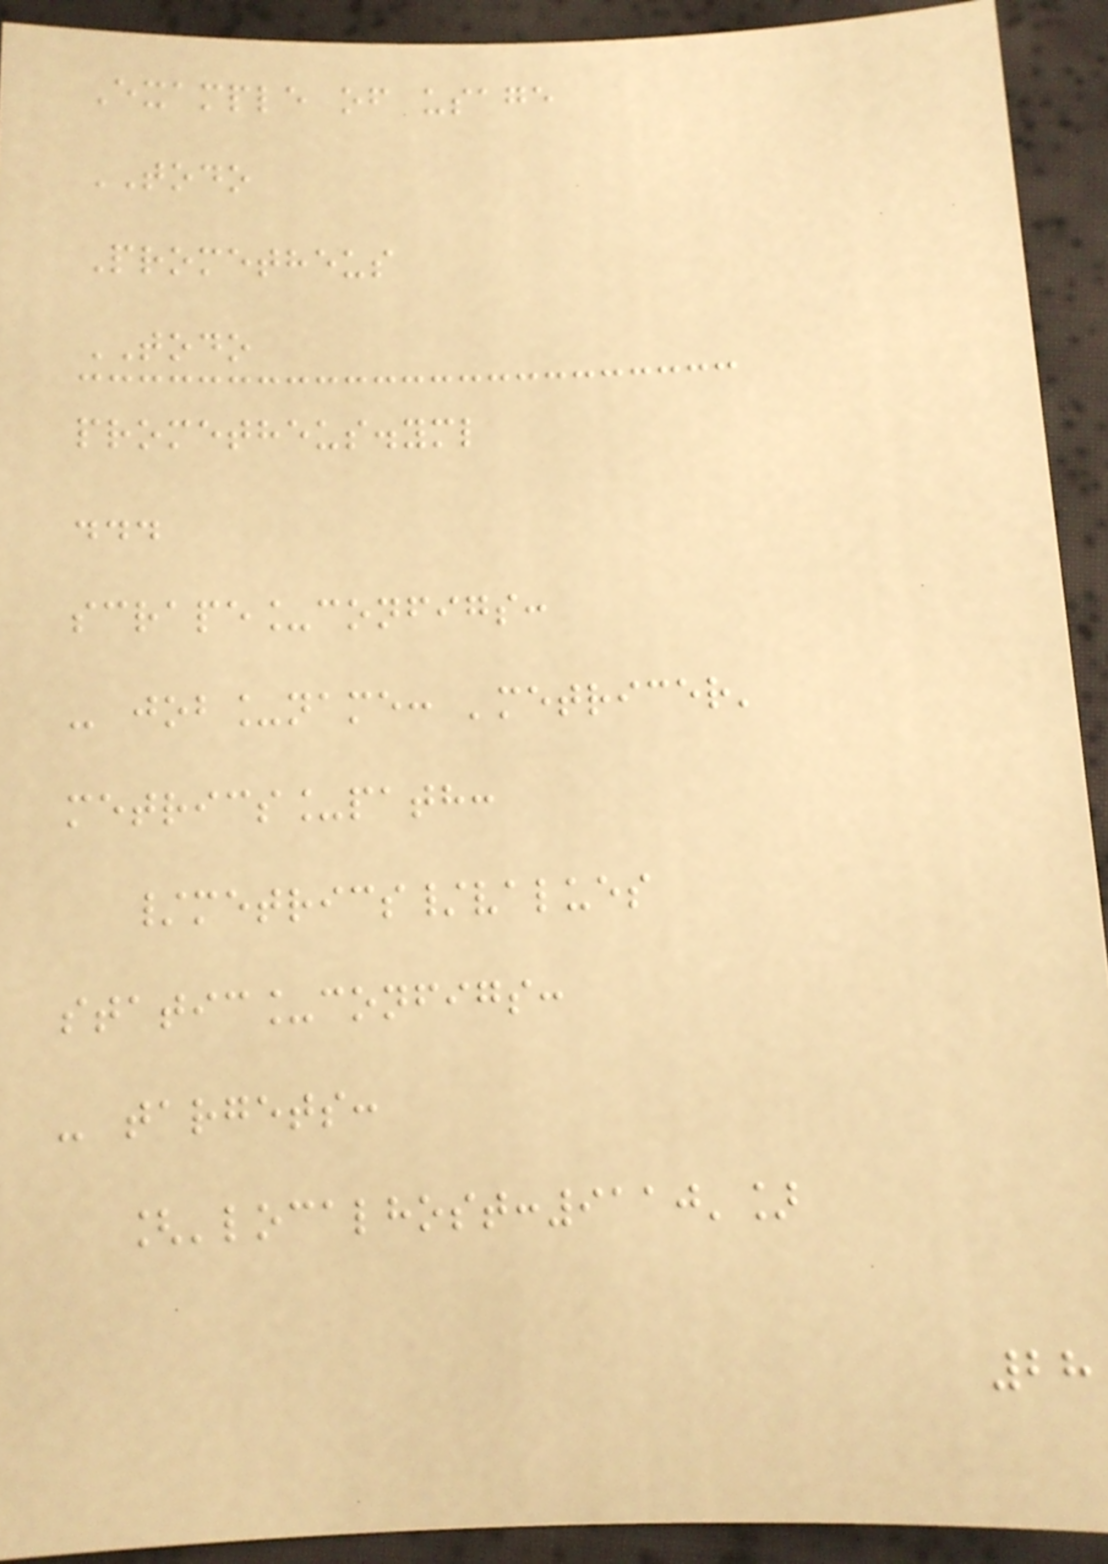Example of usage
TODO
Prometheus
TODO
prometheus.yml
...
scrape_configs:
- job_name: 'metricer'
metrics_path:
/metrics/values
static_configs:
- targets:
['localhost:9110']
28
